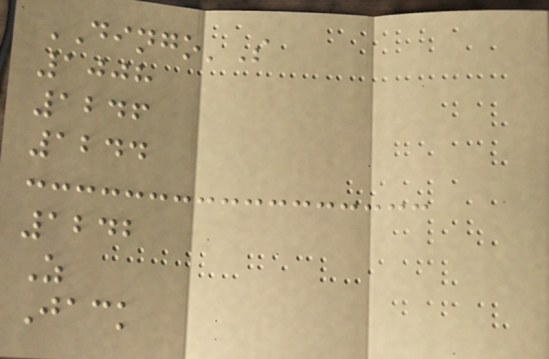DINGO'S
1008
1246
1244
1242
Z
Jack
